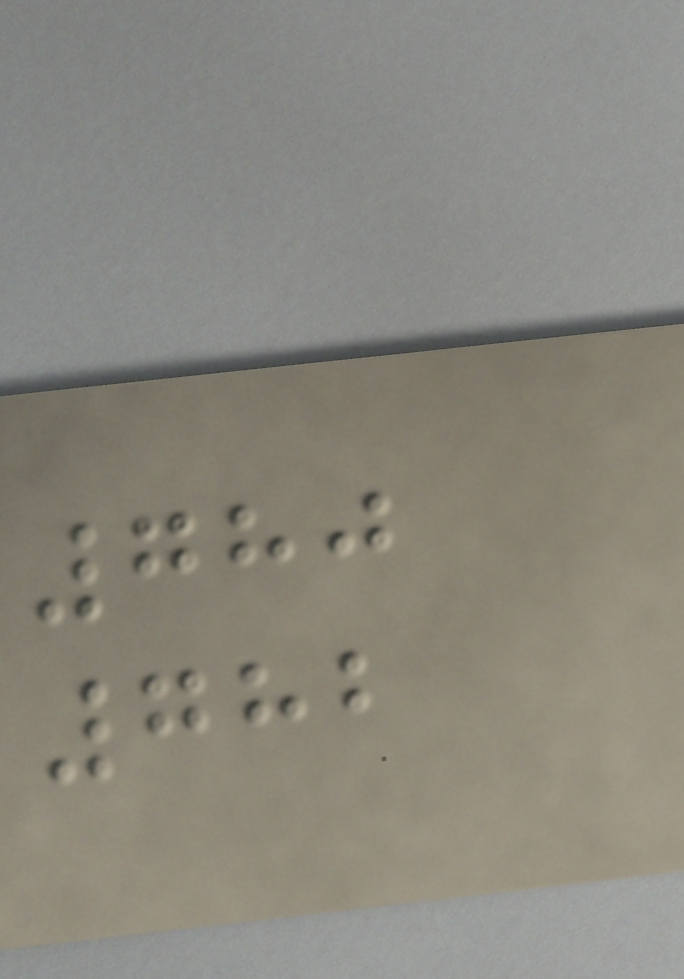780
782
